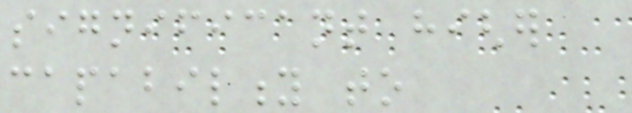significant higher
capability to
